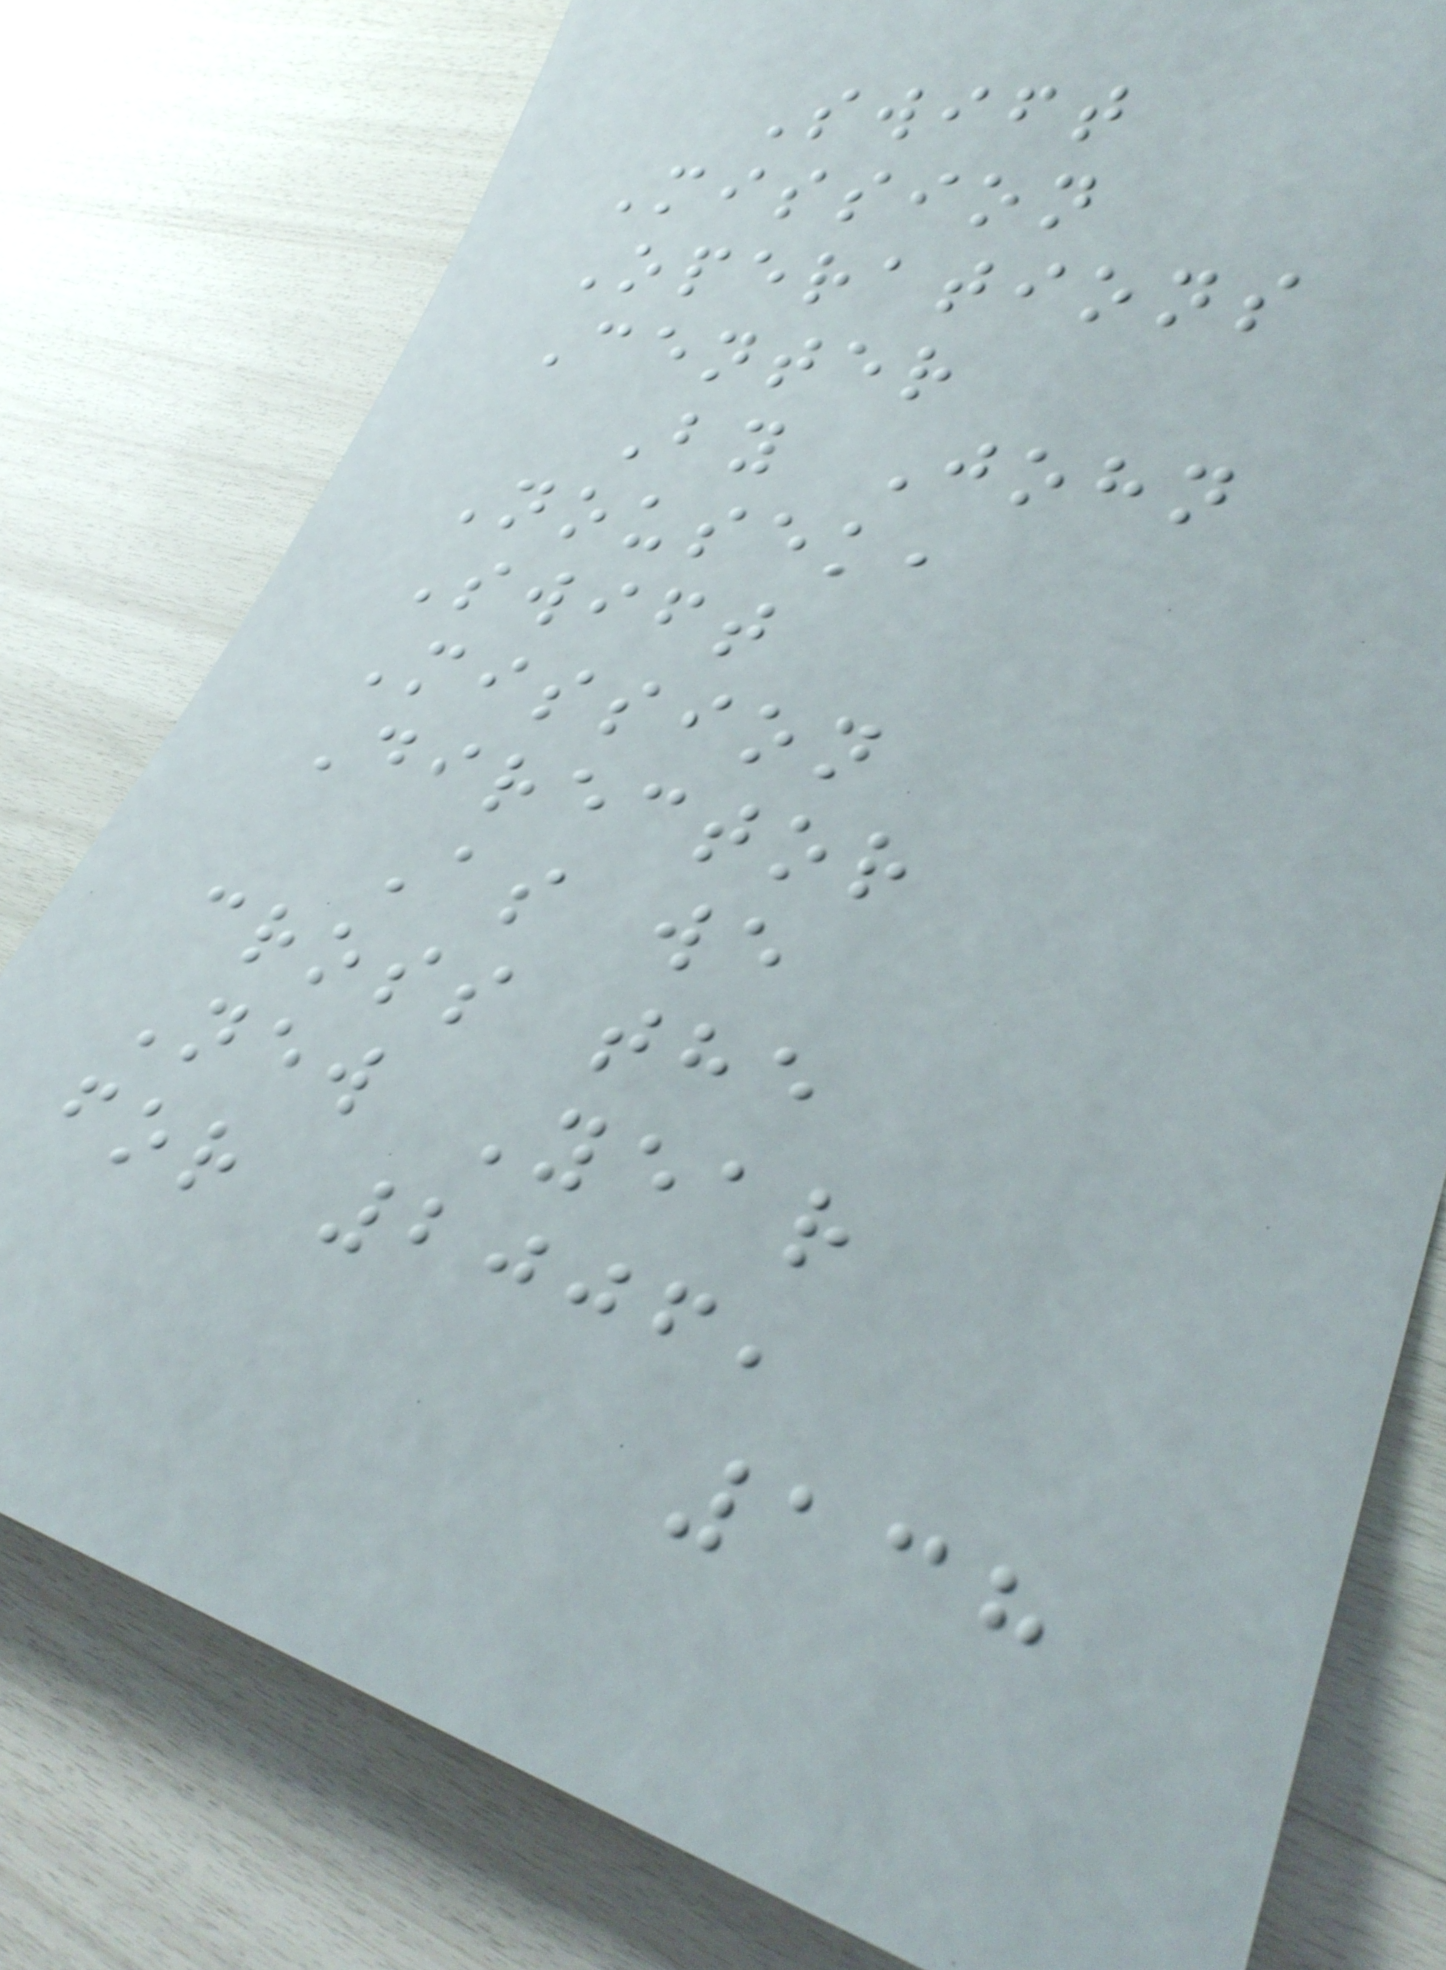Swift
Mission
Operations
Center
By John
Nousek,
Swift
Mission
Director
As we
cross the
New Year
for 2006,
138
